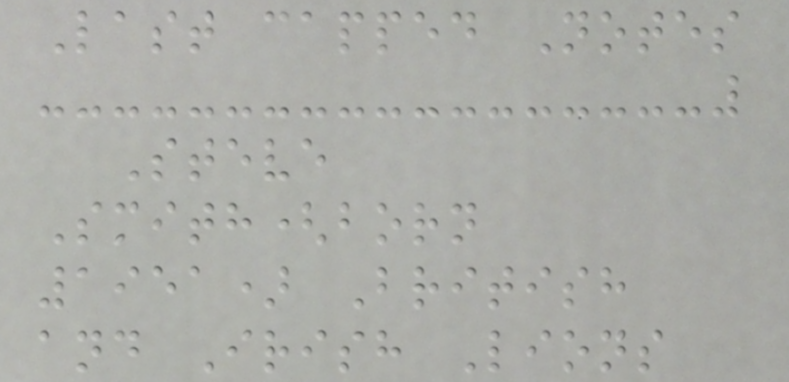Last capped Notes
Steve
Smith(born
1951) British
and Irish Lions
